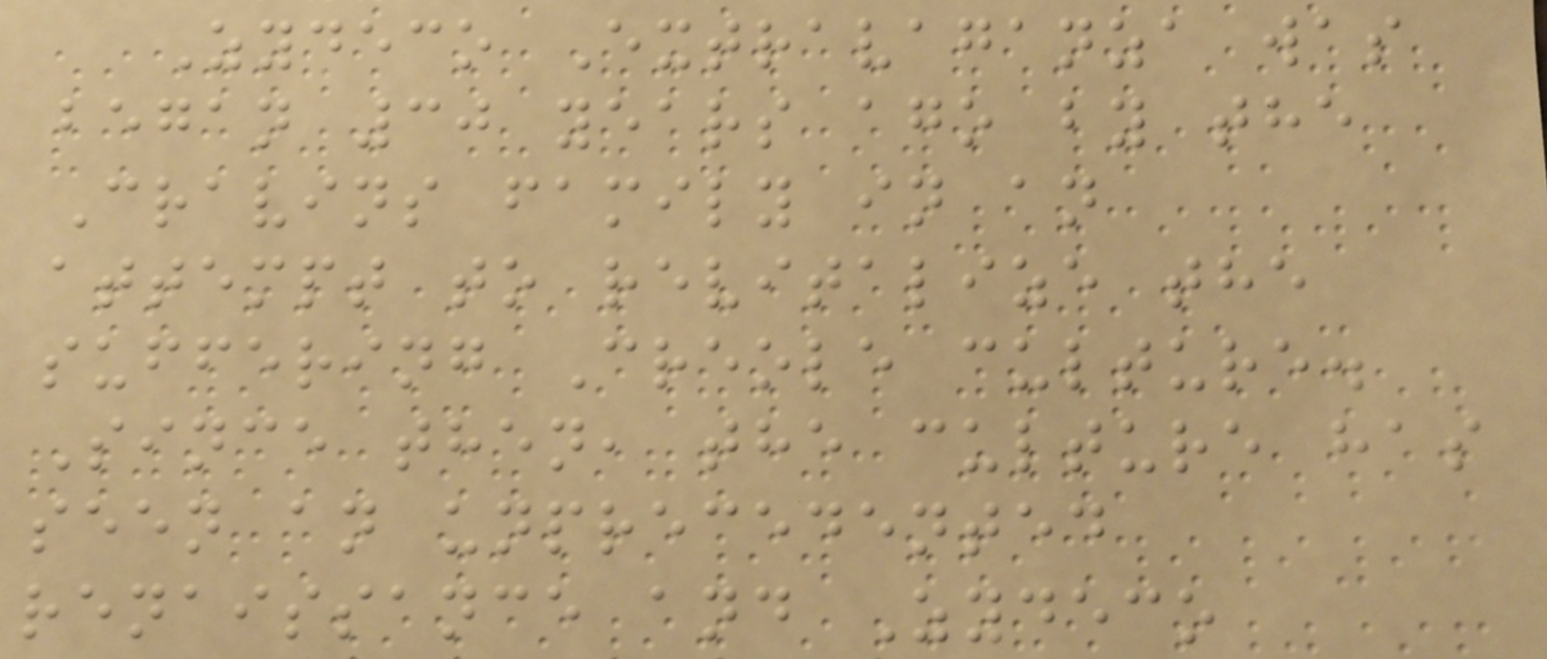Zydeco Extravaganza was
began 30 years ago by the
Cravins family in an
attempt to revitalize the
suffering Creole culture.
Since then, the culture has
seen an unprecedented
renaissance and Zydeco
